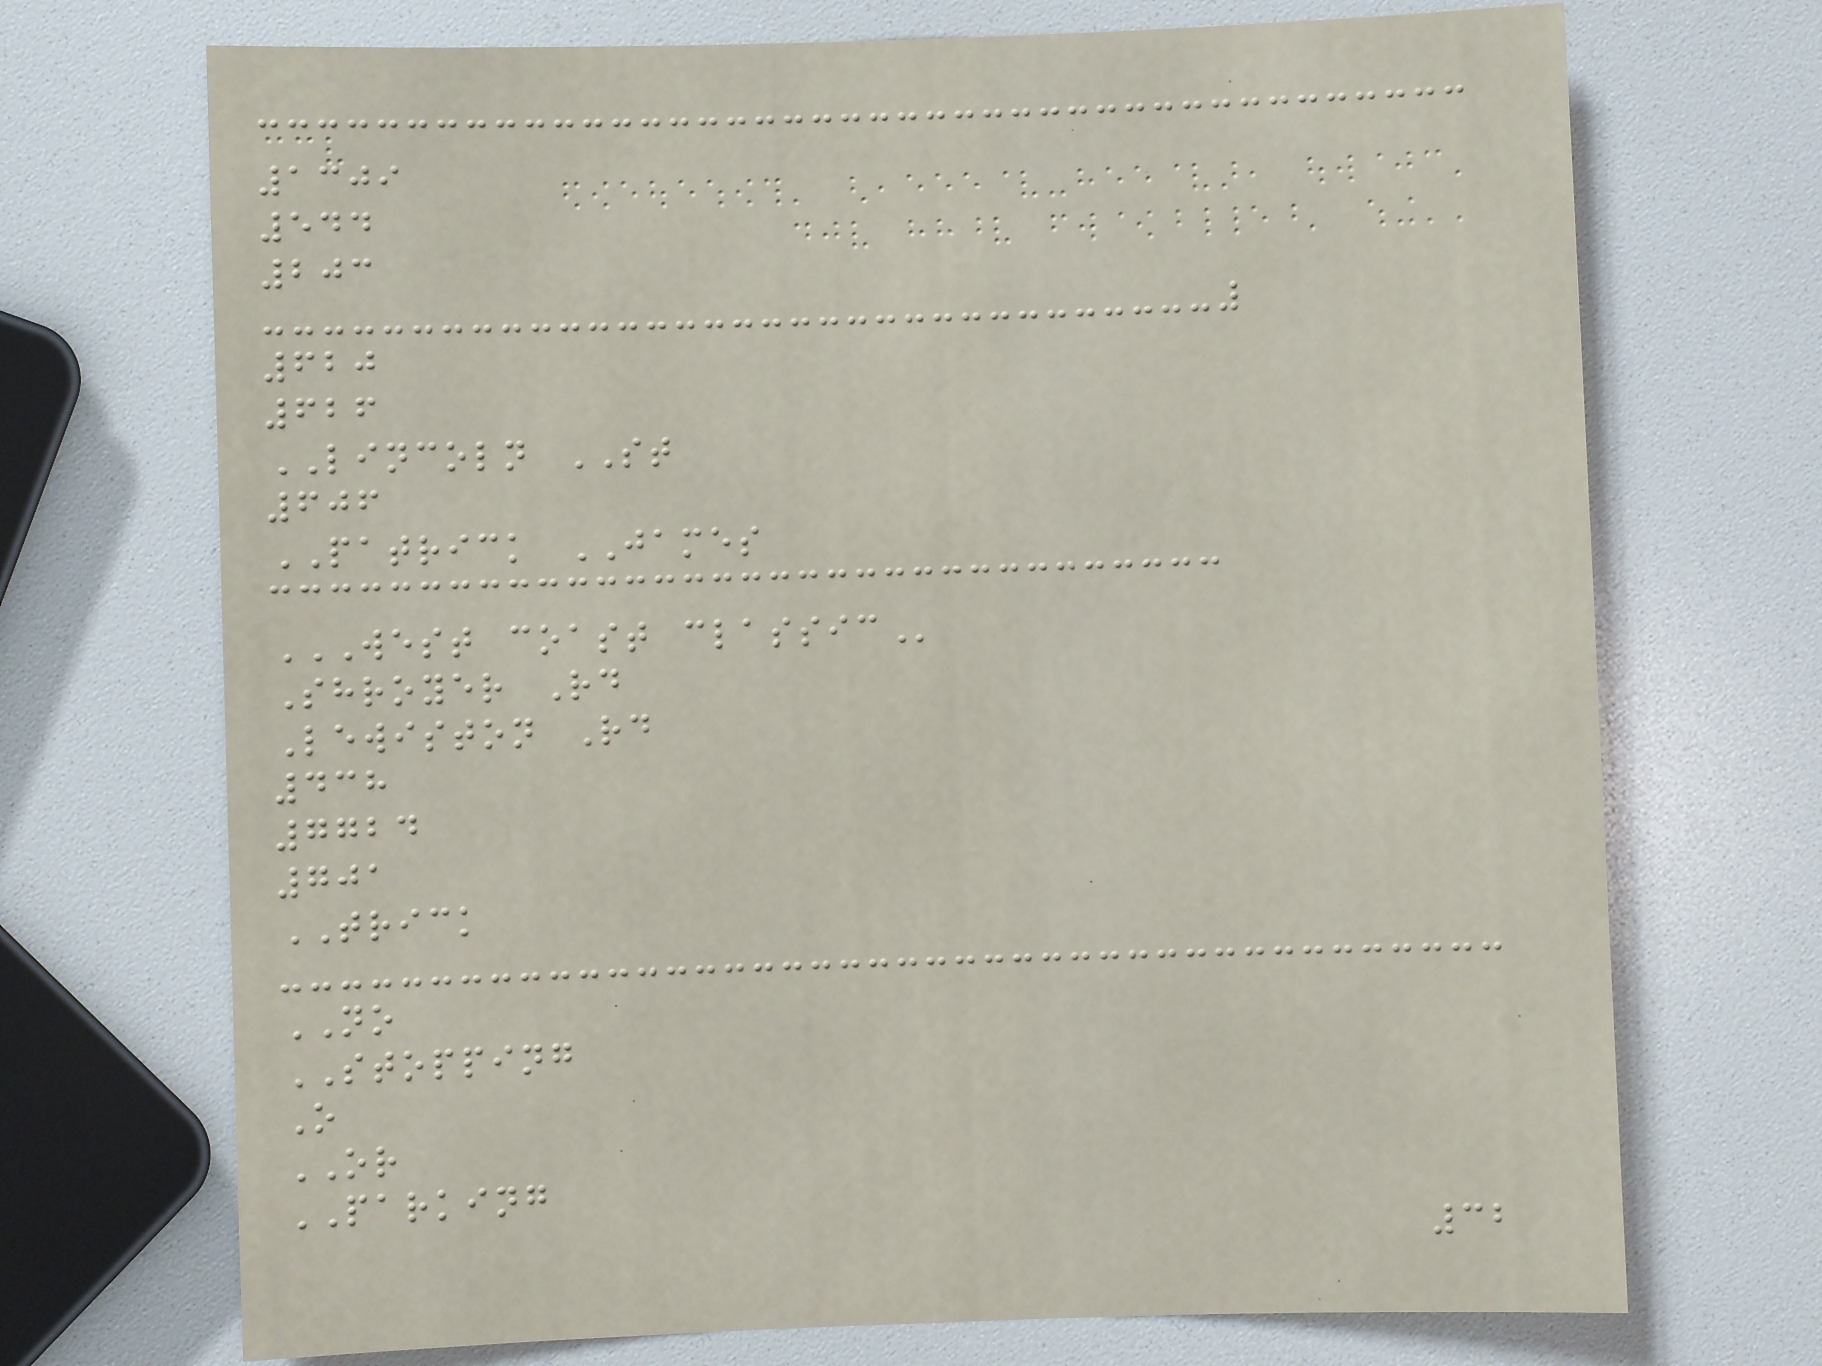1309
544
203
620
626
LINCOLN ST
606
PATRICK JAMES
WEST COAST CLASSIC
Shroyer Rd
Lewiston Rd
438
7724
701
TRICK
NO
STOPPING
O
OR
PARKING
32
